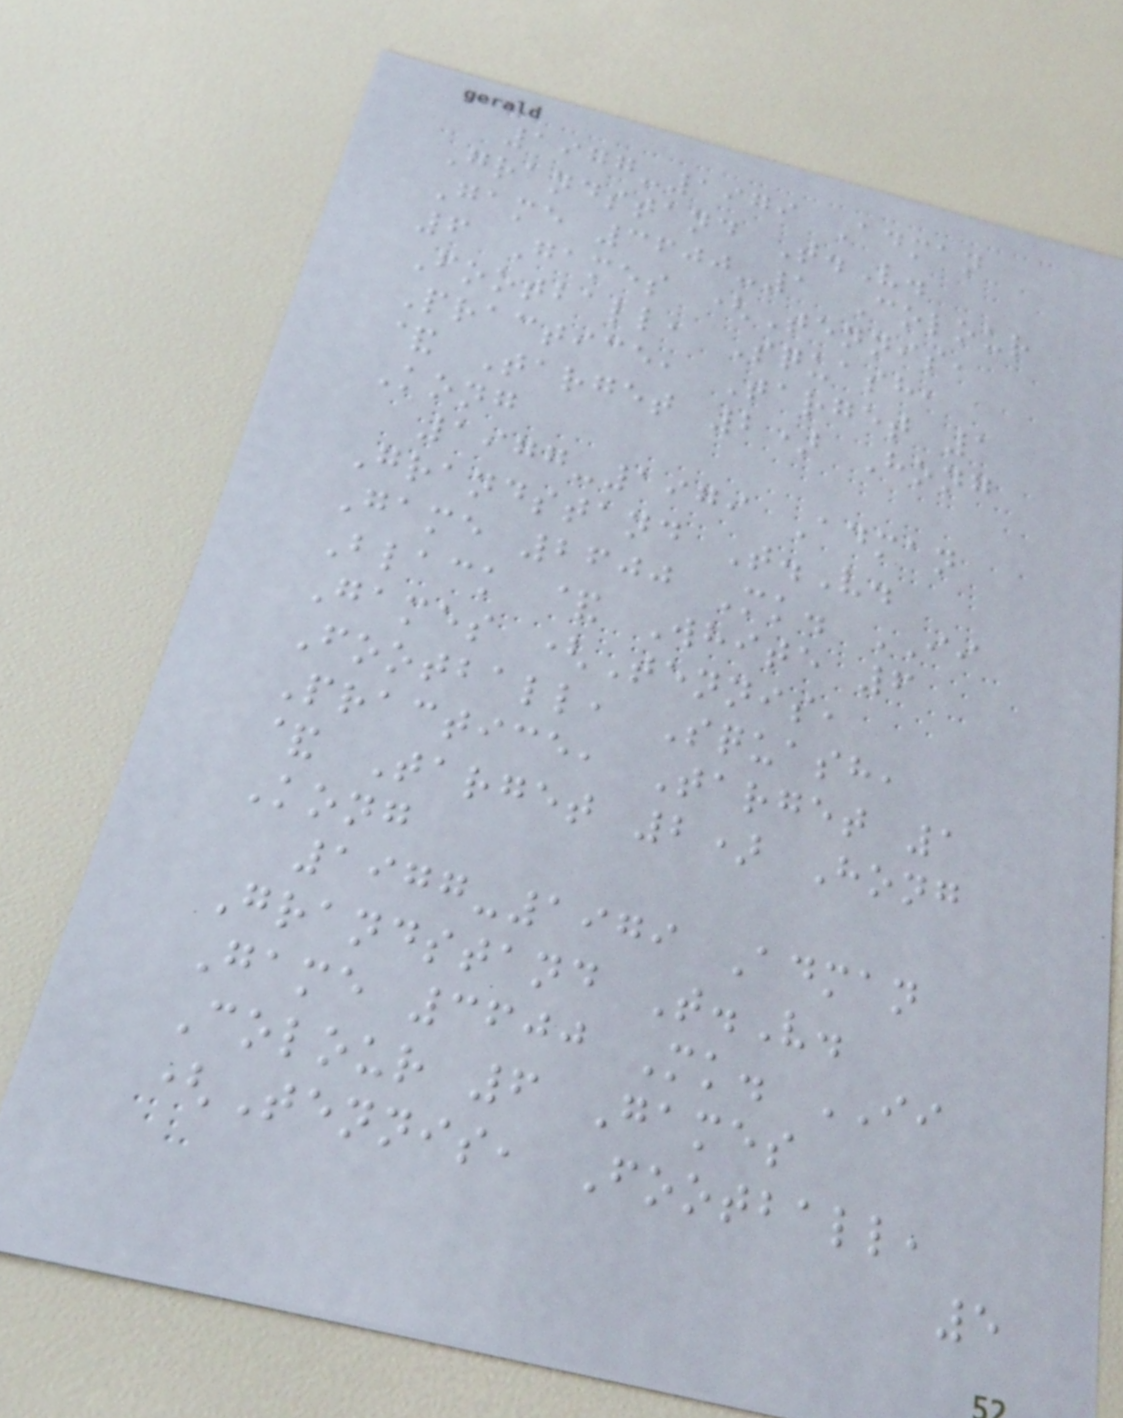1977-1979 Adman
Grandstand T.V.
Game 3600-1 Colour
6 Games (Tennis,
Football, Squash,
Practice, Target 1
& Target 2) Hong
Kong
1977-1979 Adman
Grandstand T.V.
Game 2600 Mk. II
Black & White 6
Games (Tennis,
Football, Squash,
Practice, Target 1
& Target 2) Hong
Kong
1977-1979 Adman
Grandstand T.V.
Game 3600 Mk. II
Colour 6 Games
(Tennis, Football,
5
